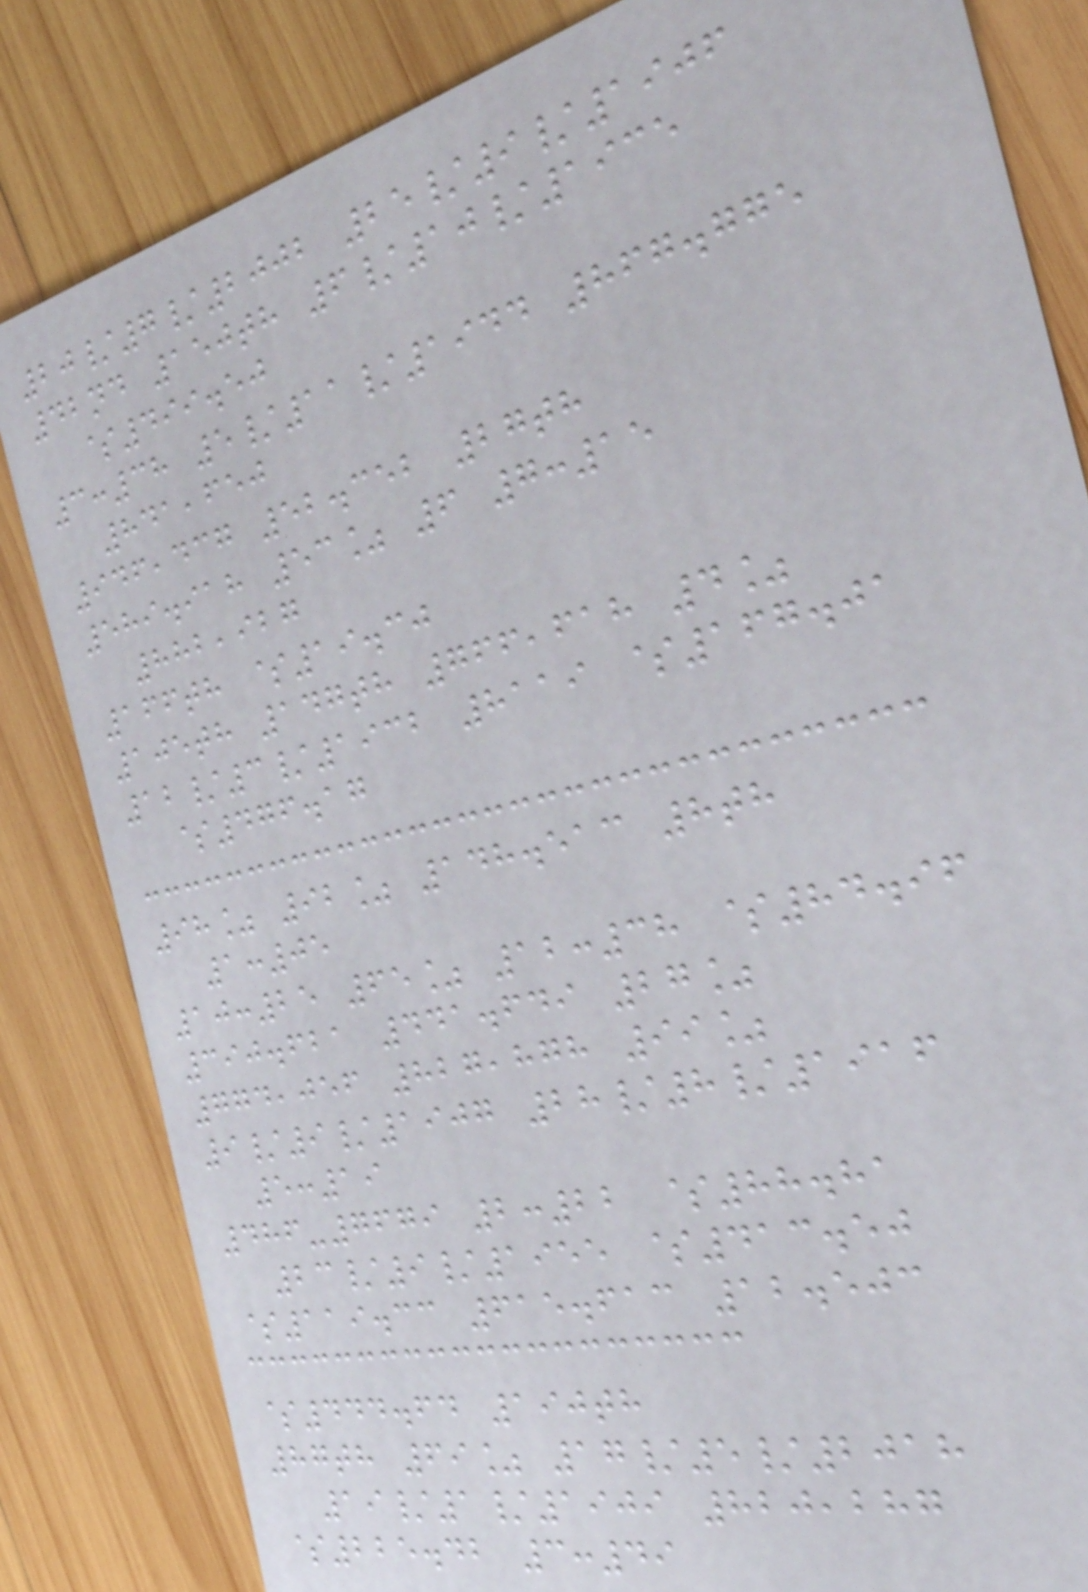20/7/2002 25/9/1906
42nd 150th 6/10/1935
$499.50
3:38 5/11/1944 867.775
841,650
946,437 52.352 27th
589.918 53% 6 7:15
882,927
166th $19.30
105th 147th 766,618 4%
12/3/1932 8119 $167.01
$476.17
98% 92% 148.513 8th
1:05
10:25 65% 12:38 $84.96
390.621 441.649 27%
774,056 827,878 99%
9/9/1907 28/8/1916
5:19
486-7679 2:22 $88.81
23/9/1955 $413.50
$119.33 615.613 12.503
$444.64 190th
87th 69% 17/5/2018
19/1/1909 820,287
$225.42 3:49
